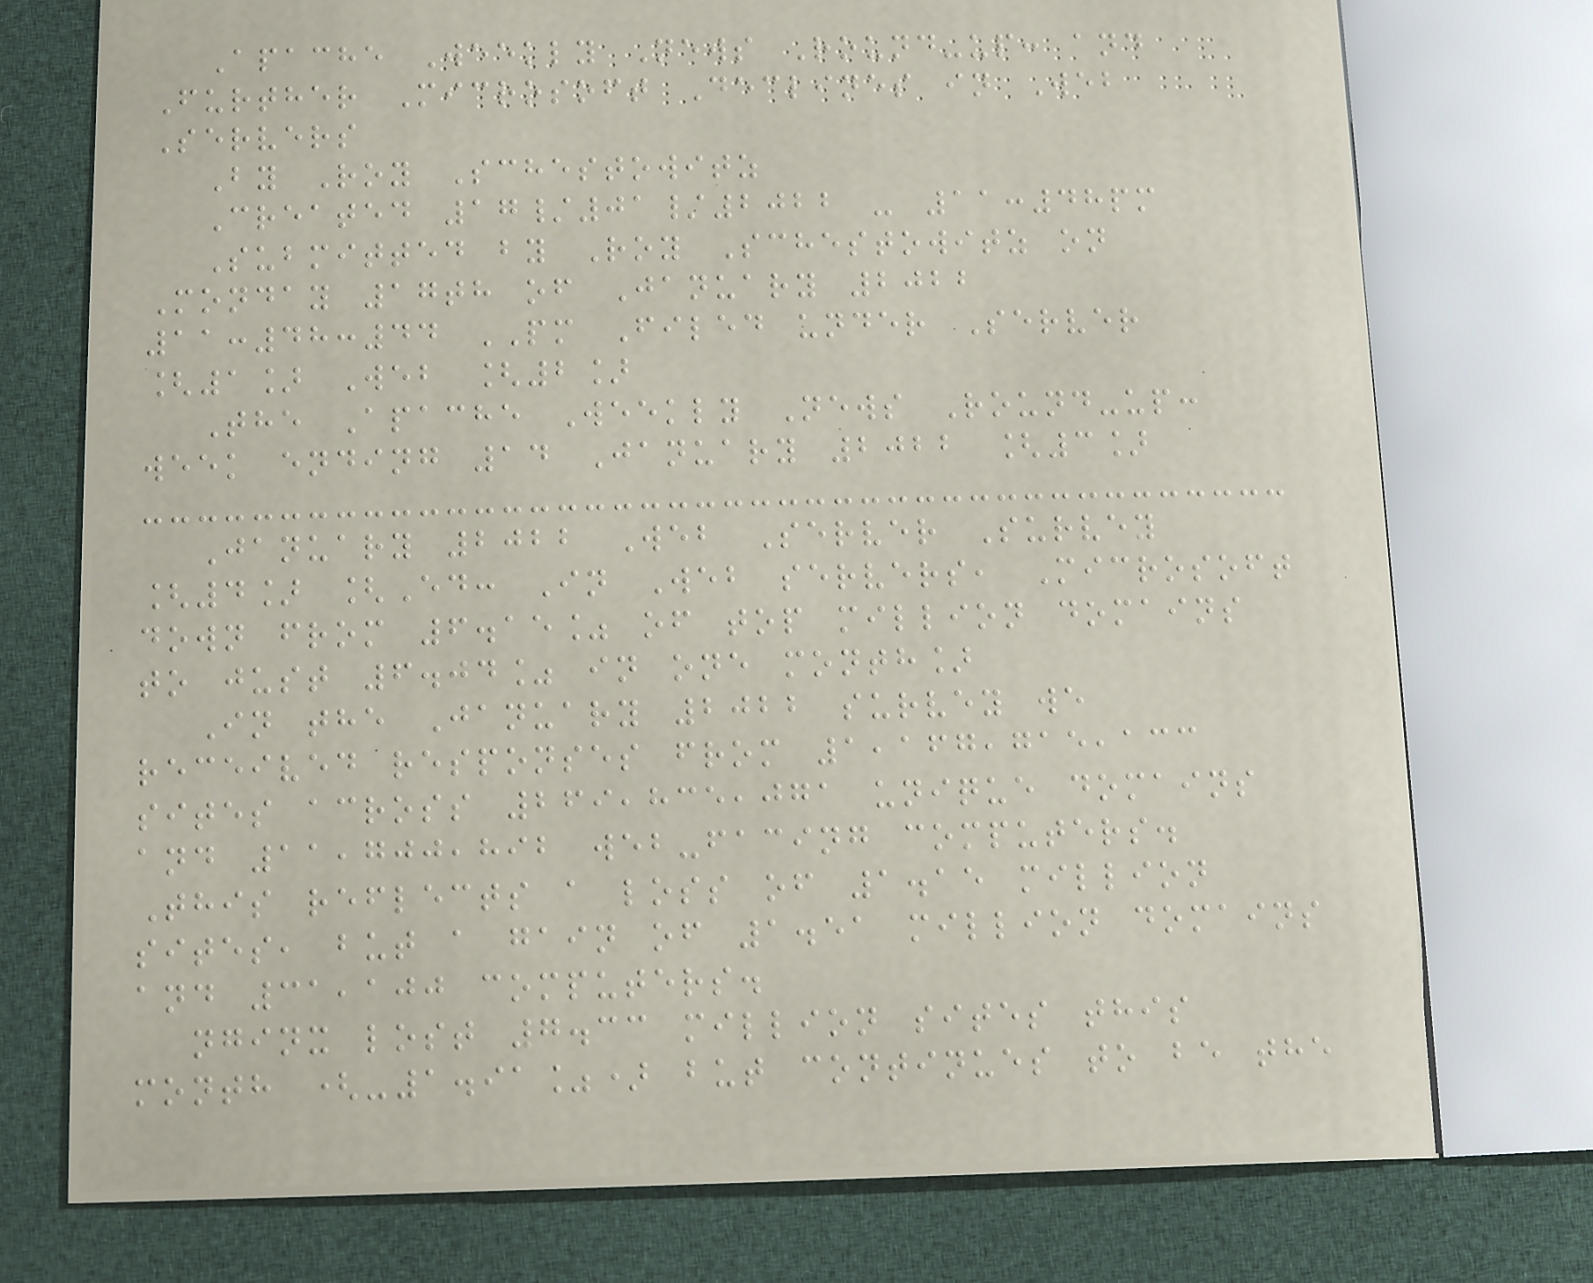Apache Weekly News Round-up: and
Further Microsoft Declines in Web
Servers
By Roy Schestowitz
Created 17/01/2022 - 11:48pm
Submitted by Roy Schestowitz on
Monday 17th of January 2022
11:48:44 PM Filed under Server
[1] Web [2]
The Apache Weekly News Round-up:
week ending 14 January 2022 [3]
January 2022 Web Server Survey
[4] [Ed: In Web servers, Microsoft
down from 6.15% of top million domains
to just 6.04% in one month]
In the January 2022 survey we
received responses from 1,167,715,133
sites across 269,835,071 unique domains
and 11,700,892 web-facing computers.
This reflects a loss of 1.15 million
sites, but a gain of 1.51 million domains
and 31,100 computers.
nginx lost 7.33 million sites this
month (-1.91%) but continues to be the
